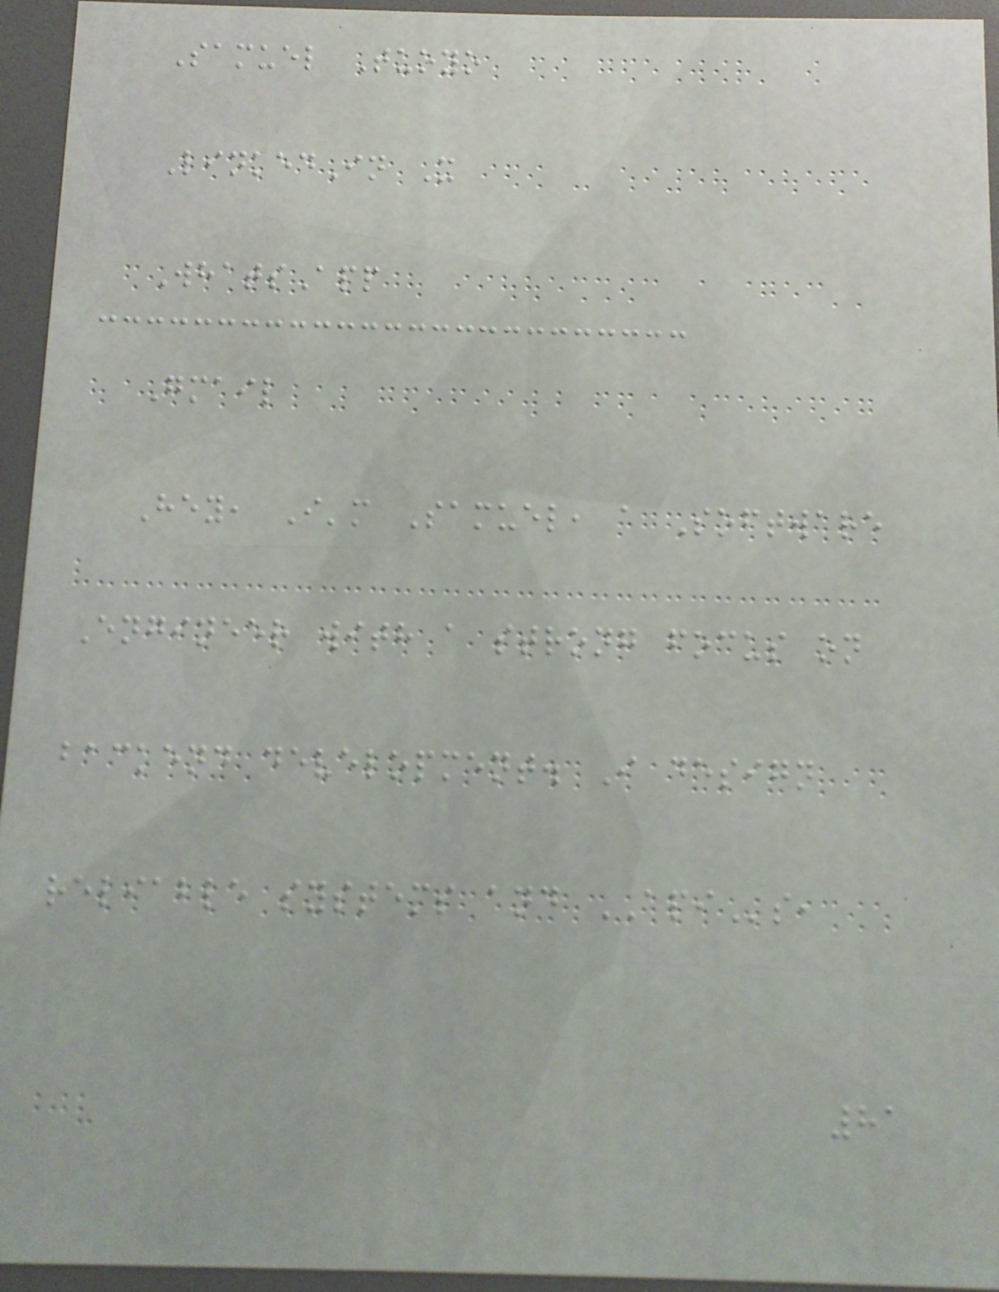Samuel Tuoyo
LinkedIn X
WhatsApp
Gmail
Hey, I'm Samuel, a Software
Engineer with a strong focus on
backend development. I design
reliable systems and APIs,
81
